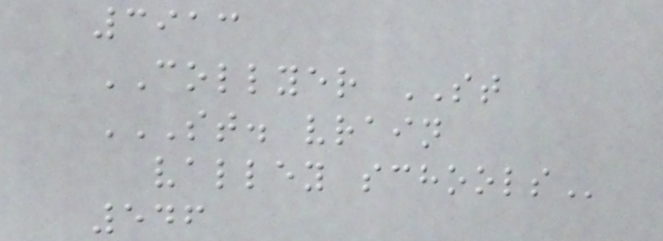3913
COLLYER ST
ST. VRAIN
VALLEY SCHOOLS
546
